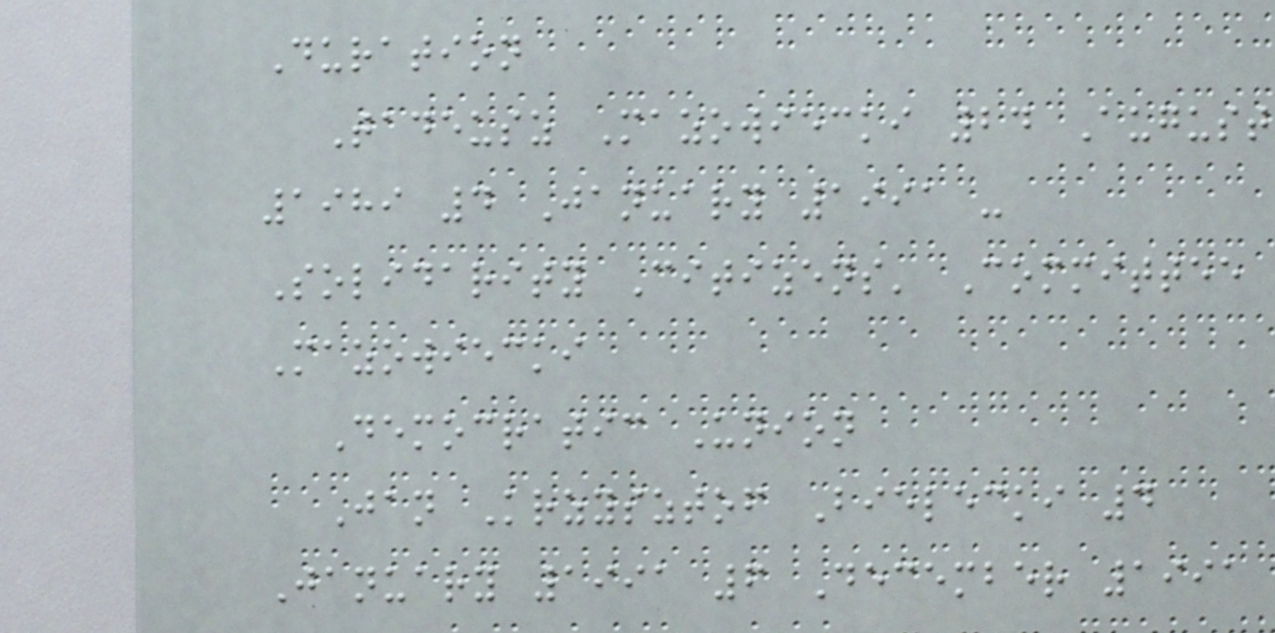Duration
Tadeusz Mazowiecki 24 August
1989 4 January 1991 -
Solidarity Citizens' Committee
Mazowiecki
Democratic Union
Jan Krzysztof Bielecki 4
January 1991 6 December 1991
